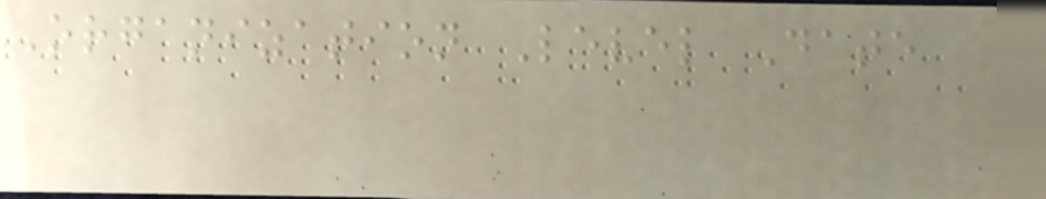Organization Level Date
